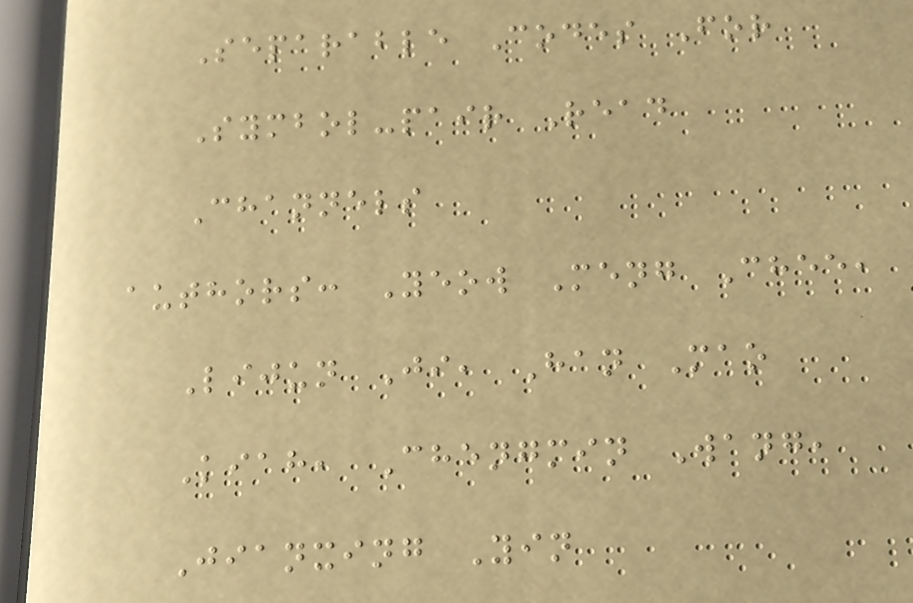Separable Codes For
Symbol-pair Read
Channels
authors: Yeow Meng Chee,
Lijun Ji, Han Mao
Kiah, Chengmin Wang,
Jianxing Yin
